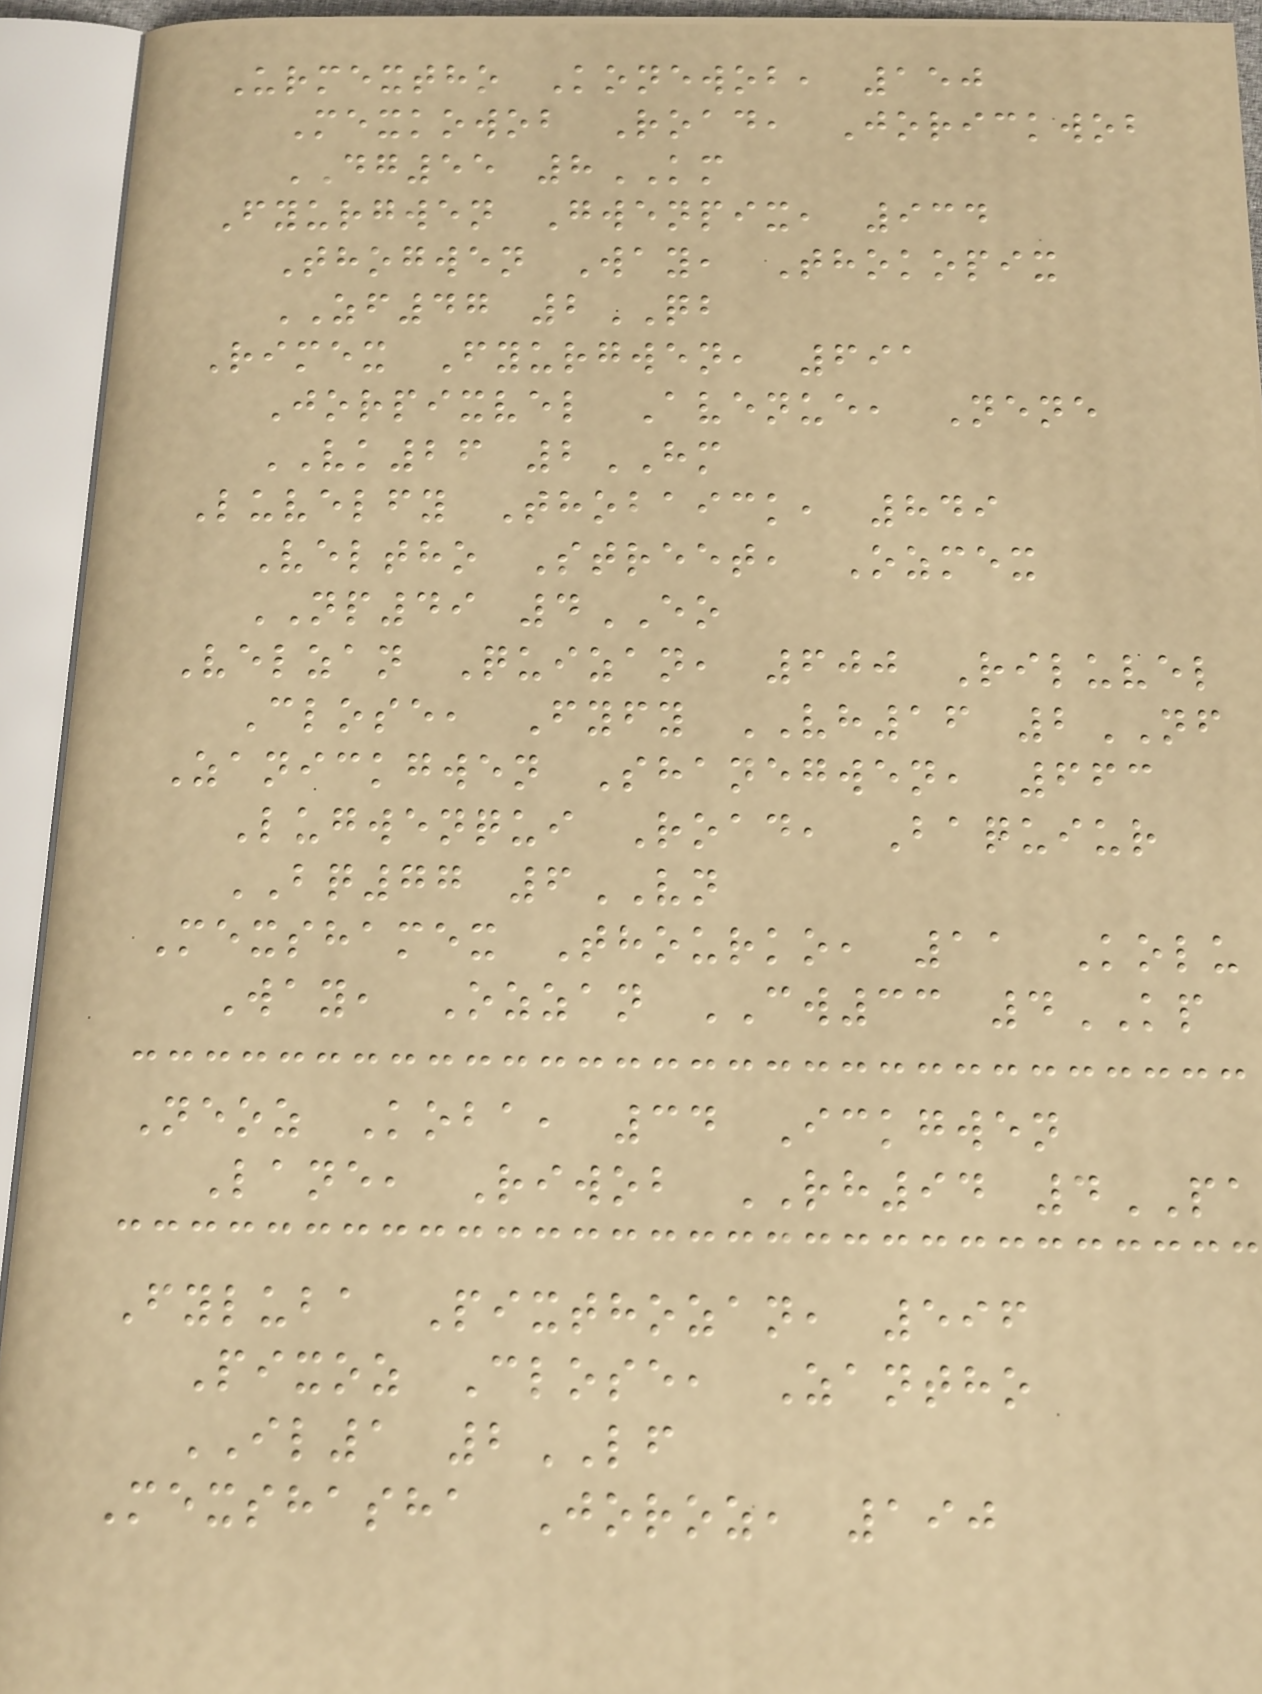Urmextho Konewob, 150
Mexkowob Road, Jorickwob
DG55 8KM
Fyurgwen Gwenpix, 934
Thogwen Way, Thokopix
ZF47 2QB
Rimex Fyurgwen, 691
Jorpixvel Avenue, Nene
VK26 2HM
Luvelfy Thobaick, 849
Veltho Street, Ozmex
NP49 4EO
Velzan Quizan, 600 Riluvel
Close, Fyfy VH16 2NF
Zanickgwen Shanegwen, 663
Lugwenqui Road, Baquiur
BQ77 6VN
Mexshamex Thourko, 11 Kolu
Way, Ozzan CW33 4KP
Neoz Koba, 34 Ickgwen
Lane, Riwob RH94 4PA
Fyluba Pixthozan, 596
Pixoz Close, Zantho
IL1 2LF
Mexshasha Joroz, 190
